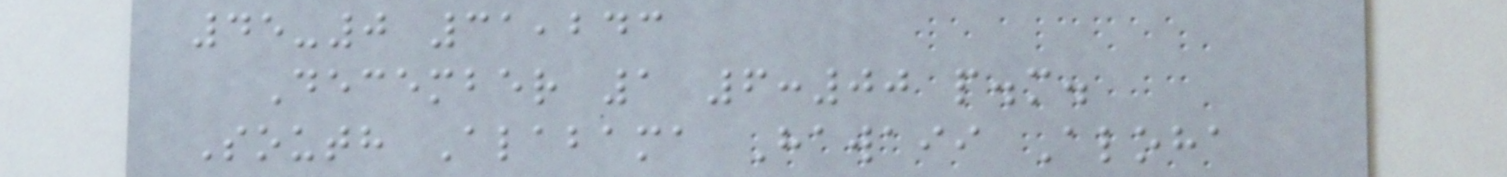45-0 31,243
December 1 6:00 p.m.
South Alabama Hawaii Aloha
